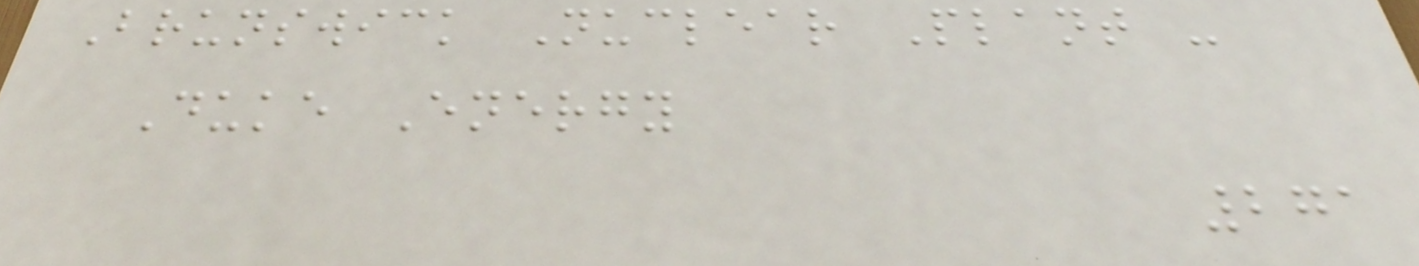Brunswick Nuclear Plant -
Duke Energy
271
